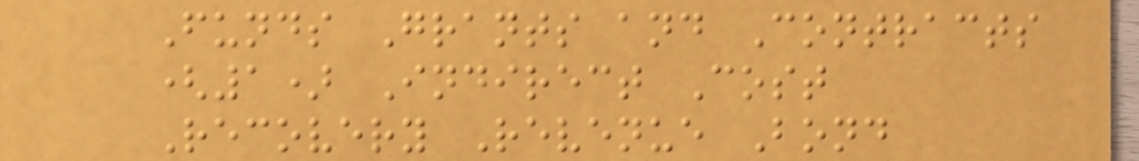Funds Grants and Contracts
(1) Indirect Cost
Recovery Revenue Bond
